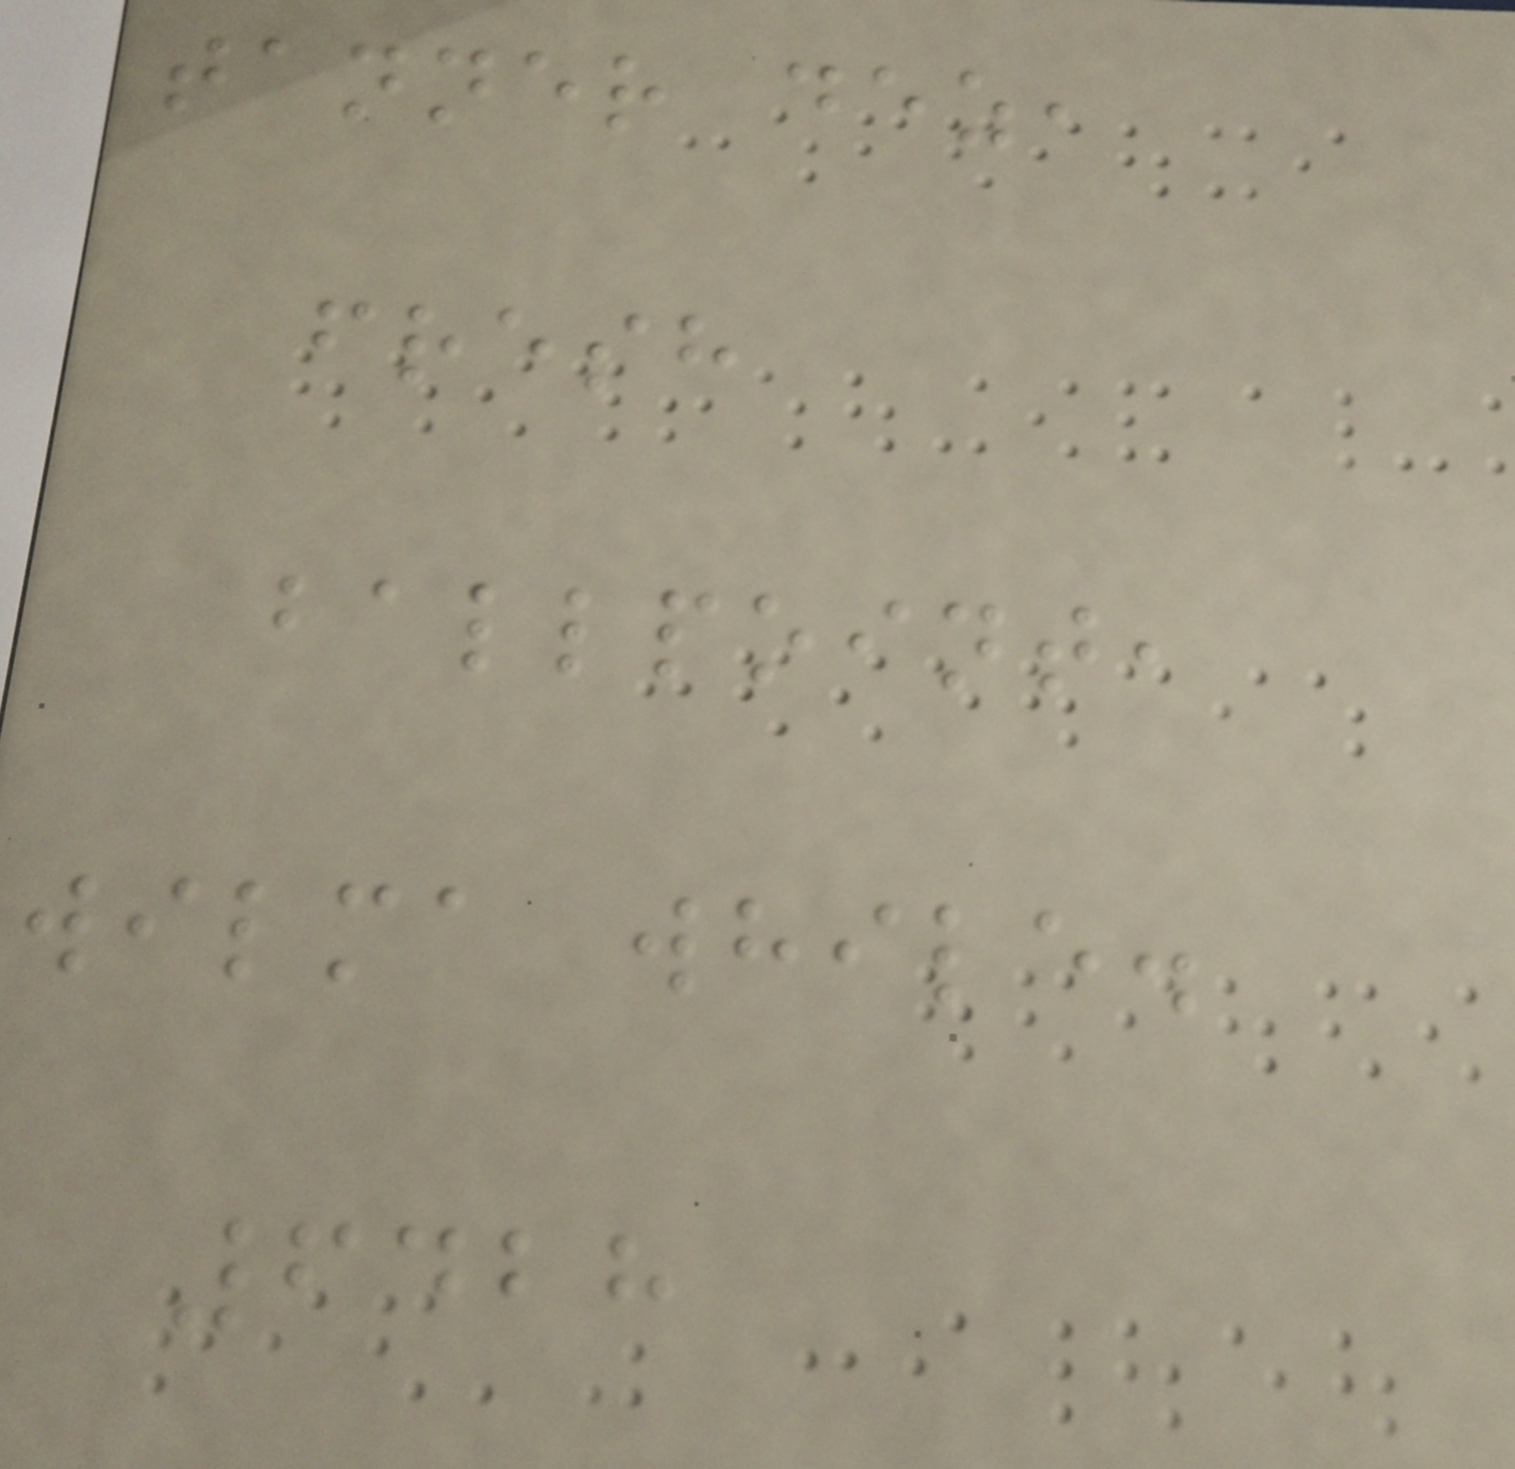tanner dez,
fresh
ballpoint,
wilma while.
6428
